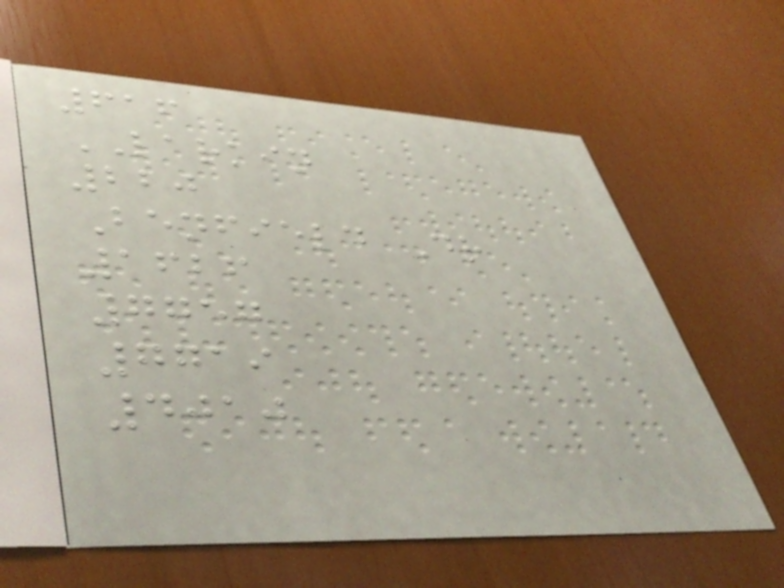616
LARKIN
220
Benfield Dr
1626
7757
7719
4010
